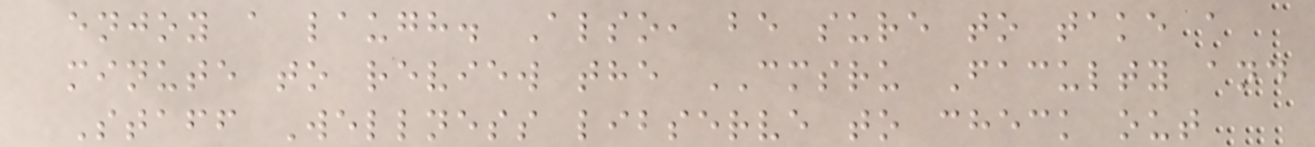enjoy a laugh. Also, be sure to take a
minute to review the CMSRU Faculty and
Staff Wellness libserve to check out
